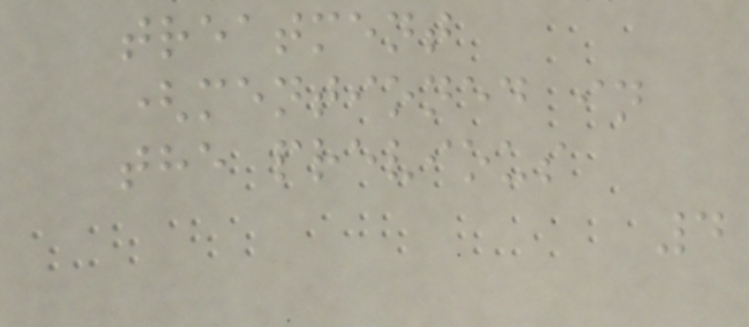treatment
(mentioned in
the previous
4
